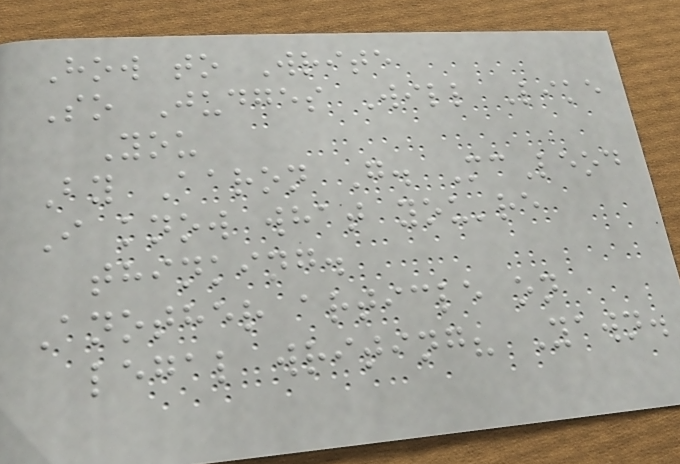How to Write
So Judges Will Like
You
By Aaron G. McLeod
I know what you're
thinking.
Another article on
legal writing? Yawn.
